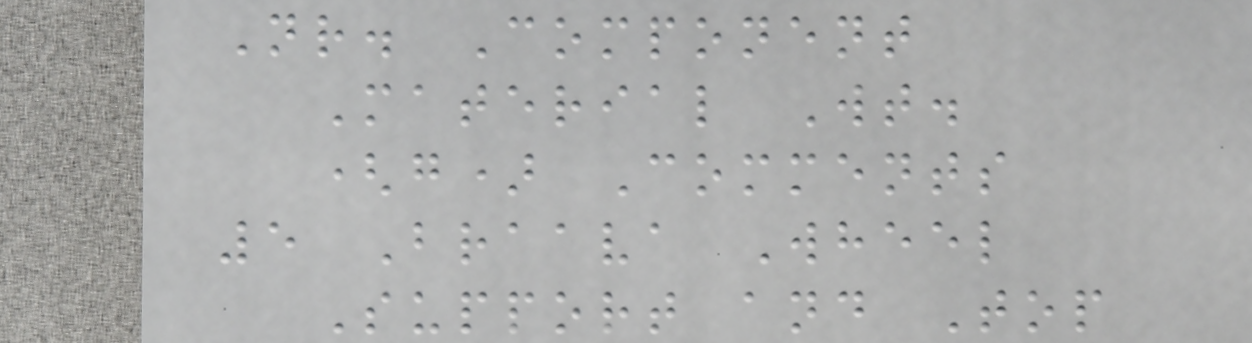Nr. Component
Material Wt.
(g) Comments
5 Braava Wheel
Support and Top
